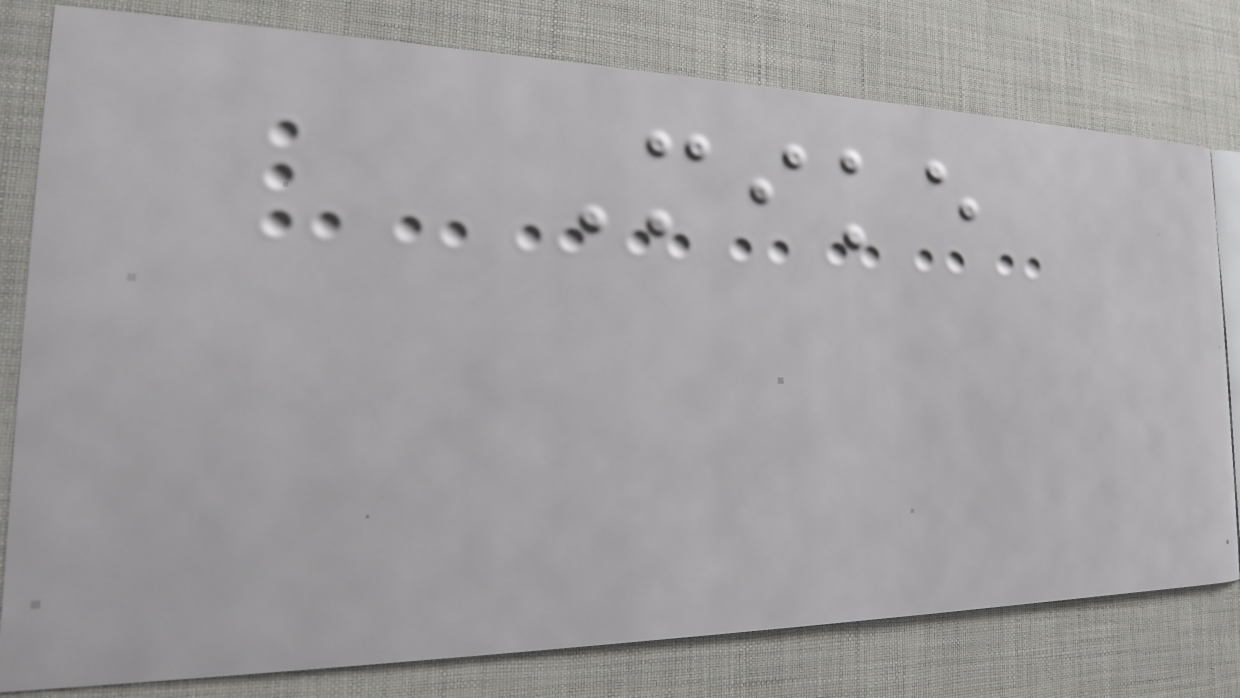Mike
